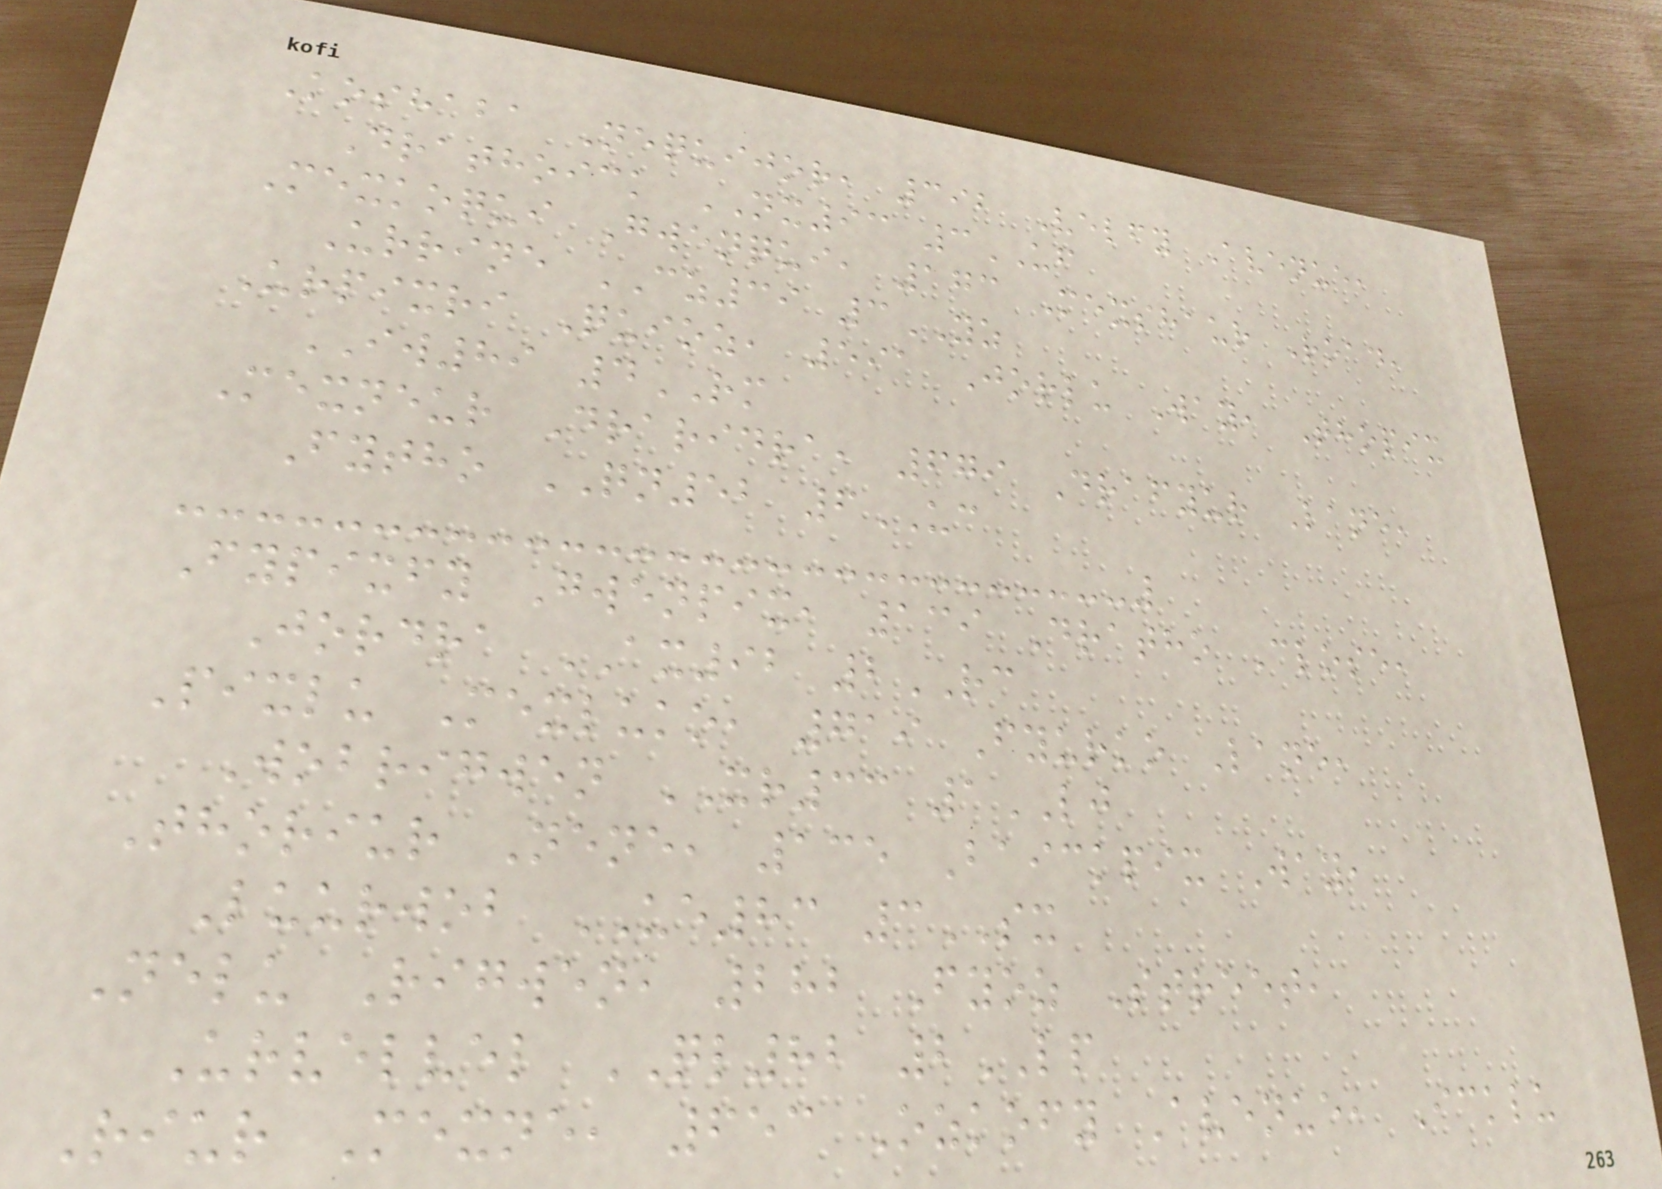Koshaba Nequijor, 392 Velfy Avenue,
Drathoick NX93 3UF
Mexkoqui Gwenqui, 173 Mexshaur Road,
Urrine CZ39 3YZ
Urpixri Quioz, 591 Jorlu Way, Thopix
IW89 4RM
Mexneur Draridra, 679 Drafyur Lane,
Fytho QN52 6UC
Fypixfy Gwenpix, 139 Dratho Close,
Jordra AX92 2RC
Pixlu Mexluko, 719 Fyurko Lane,
Wobrigwen XR33 1LJ
Thoriur Nene, 135 Baickpix Way,
Luurwob UE83 3SX
Nelu Rigwen, 282 Fyoz Street,
Urvelvel QL82 2LP
Riur Mexne, 653 Ozkofy Avenue, Icklu
